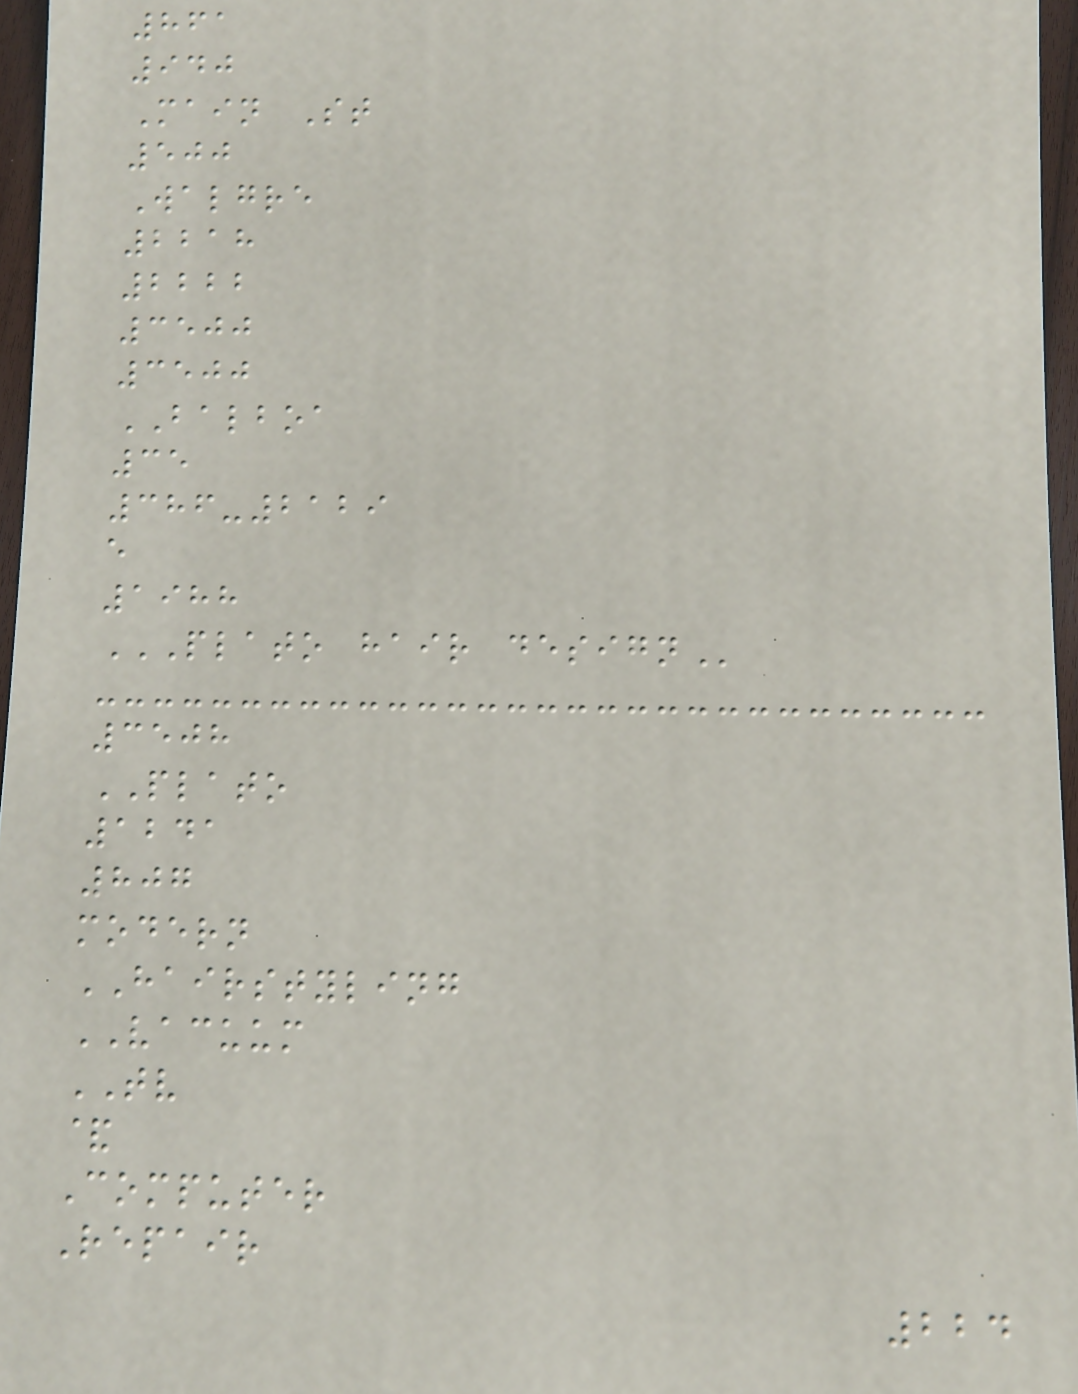861
940
Main St
500
Walgre
2218
2222
3500
3500
BALBOA
35
386-2129
e
1988
PLATO HAIR DESIGN
3508
PLATO
1241
807
modern
HAIRSTYLING
VACUUM
TV
&
Computer
Repair
224
